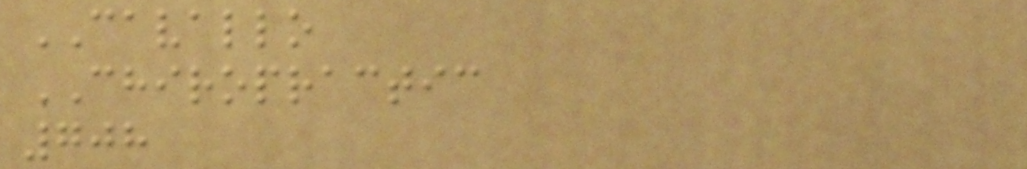CAVALLO
CHIROPRACTIC
708
